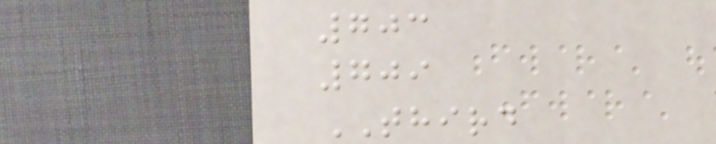703
709
THIRD
